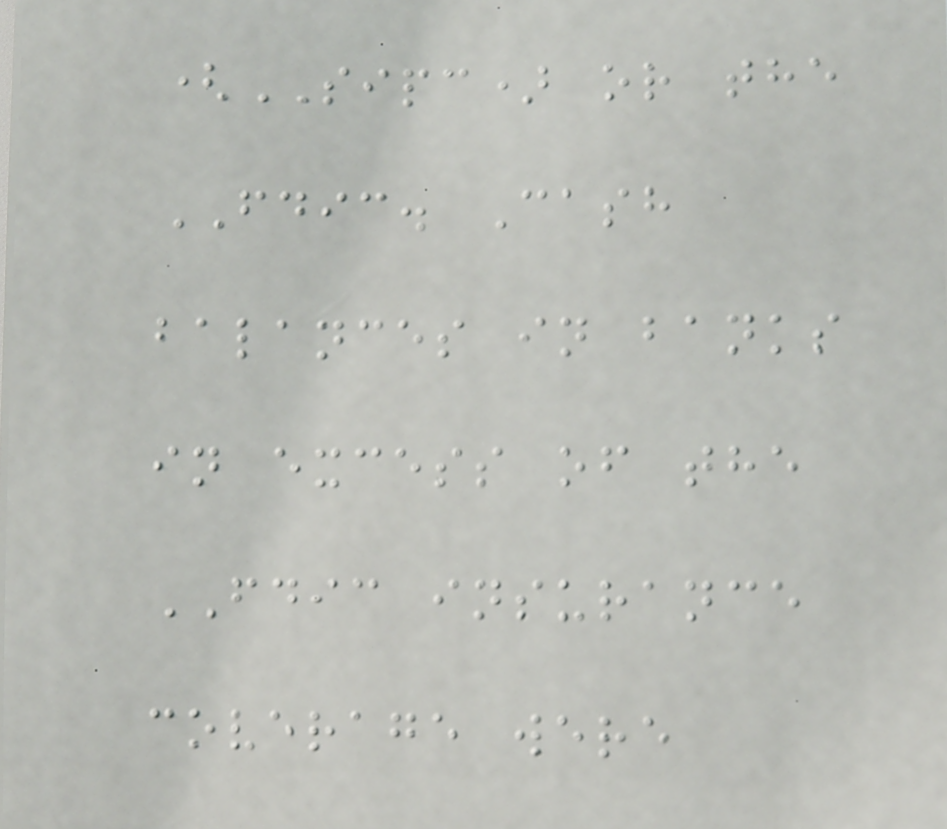(SIPC) or the
FDIC. Cash
balances in banks
in excess of the
FDIC insurance
coverage were
